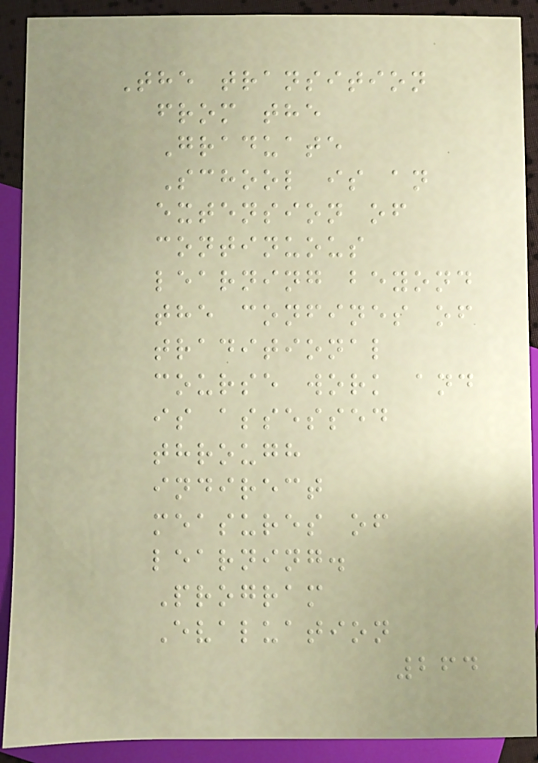The transition
from the
Graduate
School is an
extension of
continuous
learning beyond
the confines of
traditional
course work and
is assessed
through
indirect
measures of
learning.
Program
Evaluation
264
